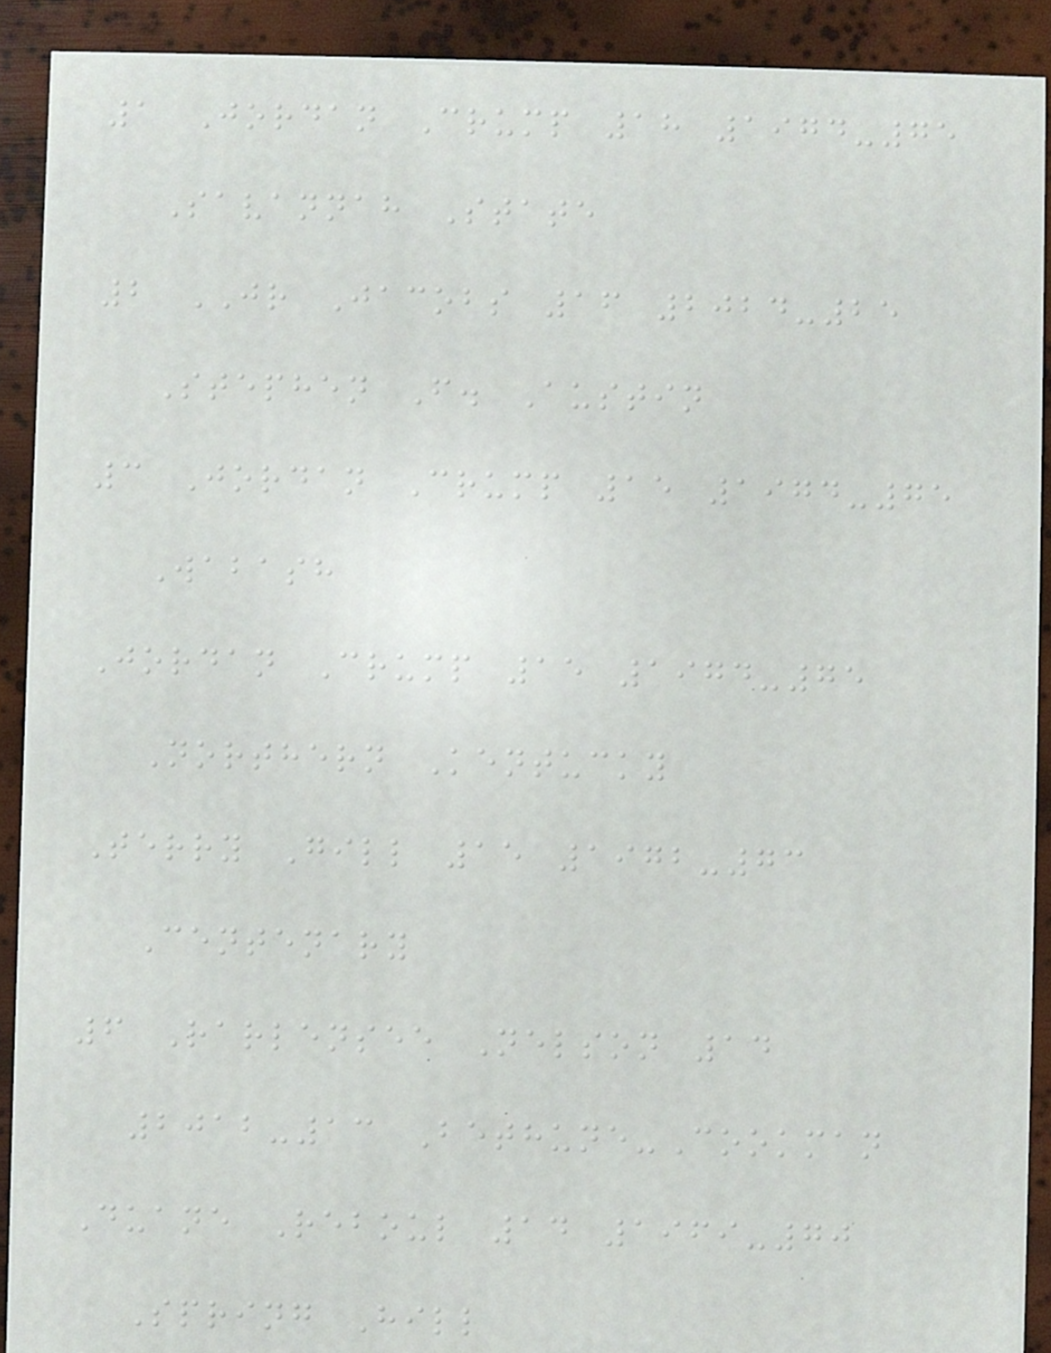1 Jordan Crump 18 1974-75
Savannah State
2 JR Jacobs 16 2024-25
Stephen F. Austin
3 Jordan Crump 15 1974-75
Wabash
Jordan Crump 15 1974-75
Northern Kentucky
Terry Gill 15 1972-73
Centenary
6 Rarlensee Nelson 14
2012-13 Bethune-Cookman
Duane Reboul 14 1969-70
Spring Hill
